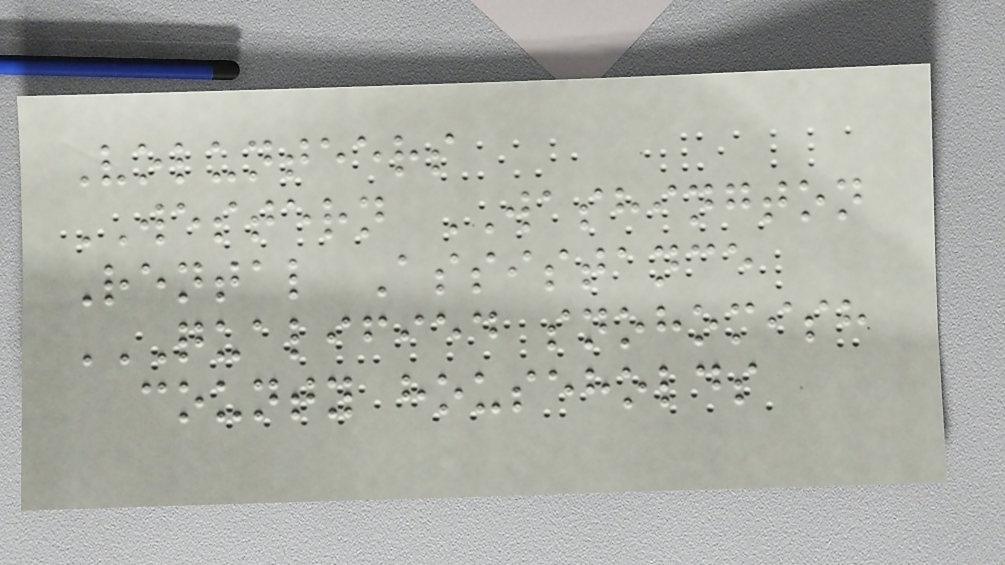Volunteers
WESTERN WASHINGTON
Rental Assistance
QUALIFIED SNOHOMISH
COUNTY HOUSEHOLDS
